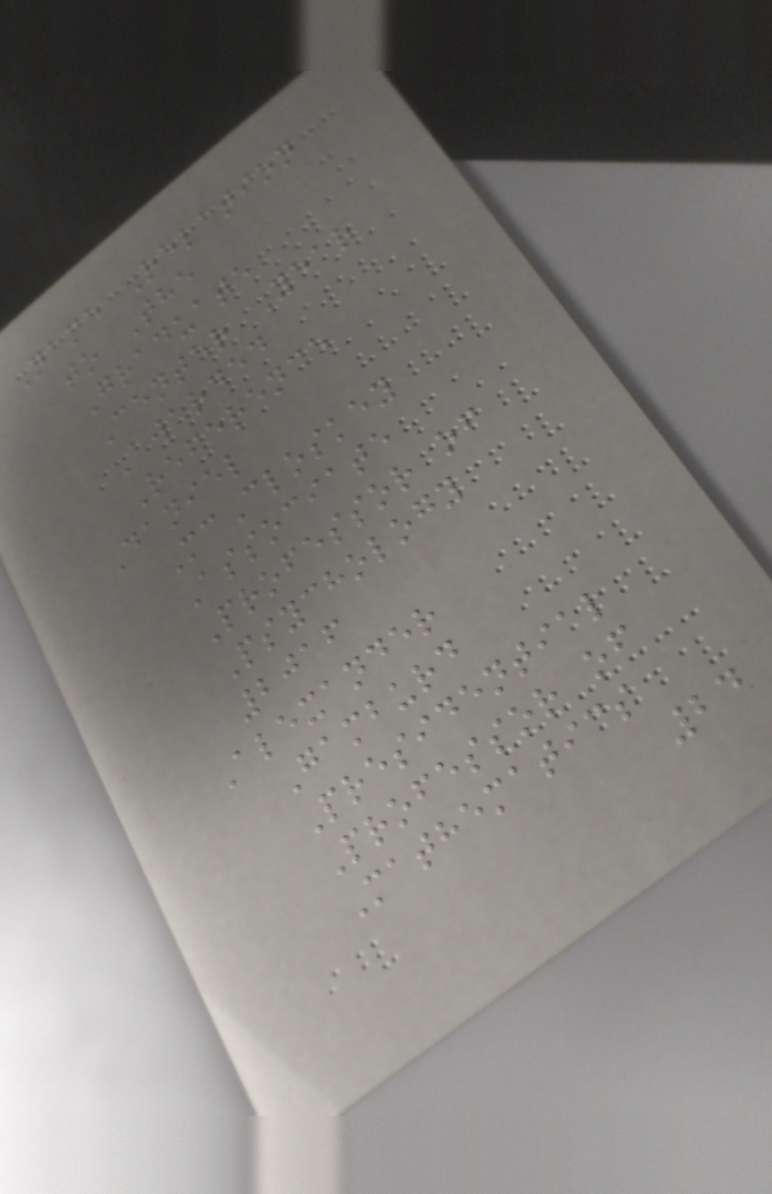Name Relation
to The
Graduate
Center Year
Awarded
Reference
Daniel
McCloskey
Associate
Professor of
Psychology
2016
Alexander
Gamburd
Presidential
Professor of
Mathematics
24
